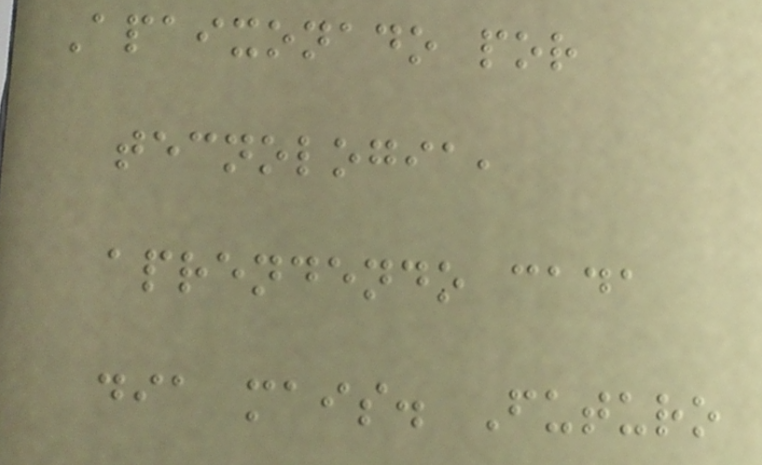Apaixonado por
tecnologia,
aprendendo cada
dia mais. Futuro
